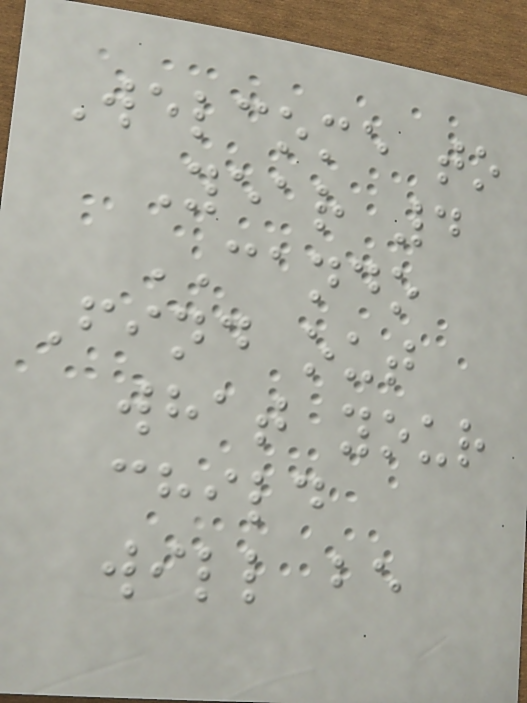Welcome to
Year 4
CANDO
Find out
what your
child
will be
